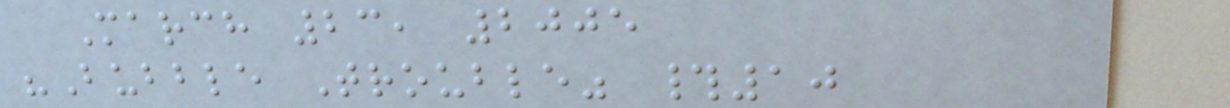March 23, 2005
"Bubble Trouble" #10
